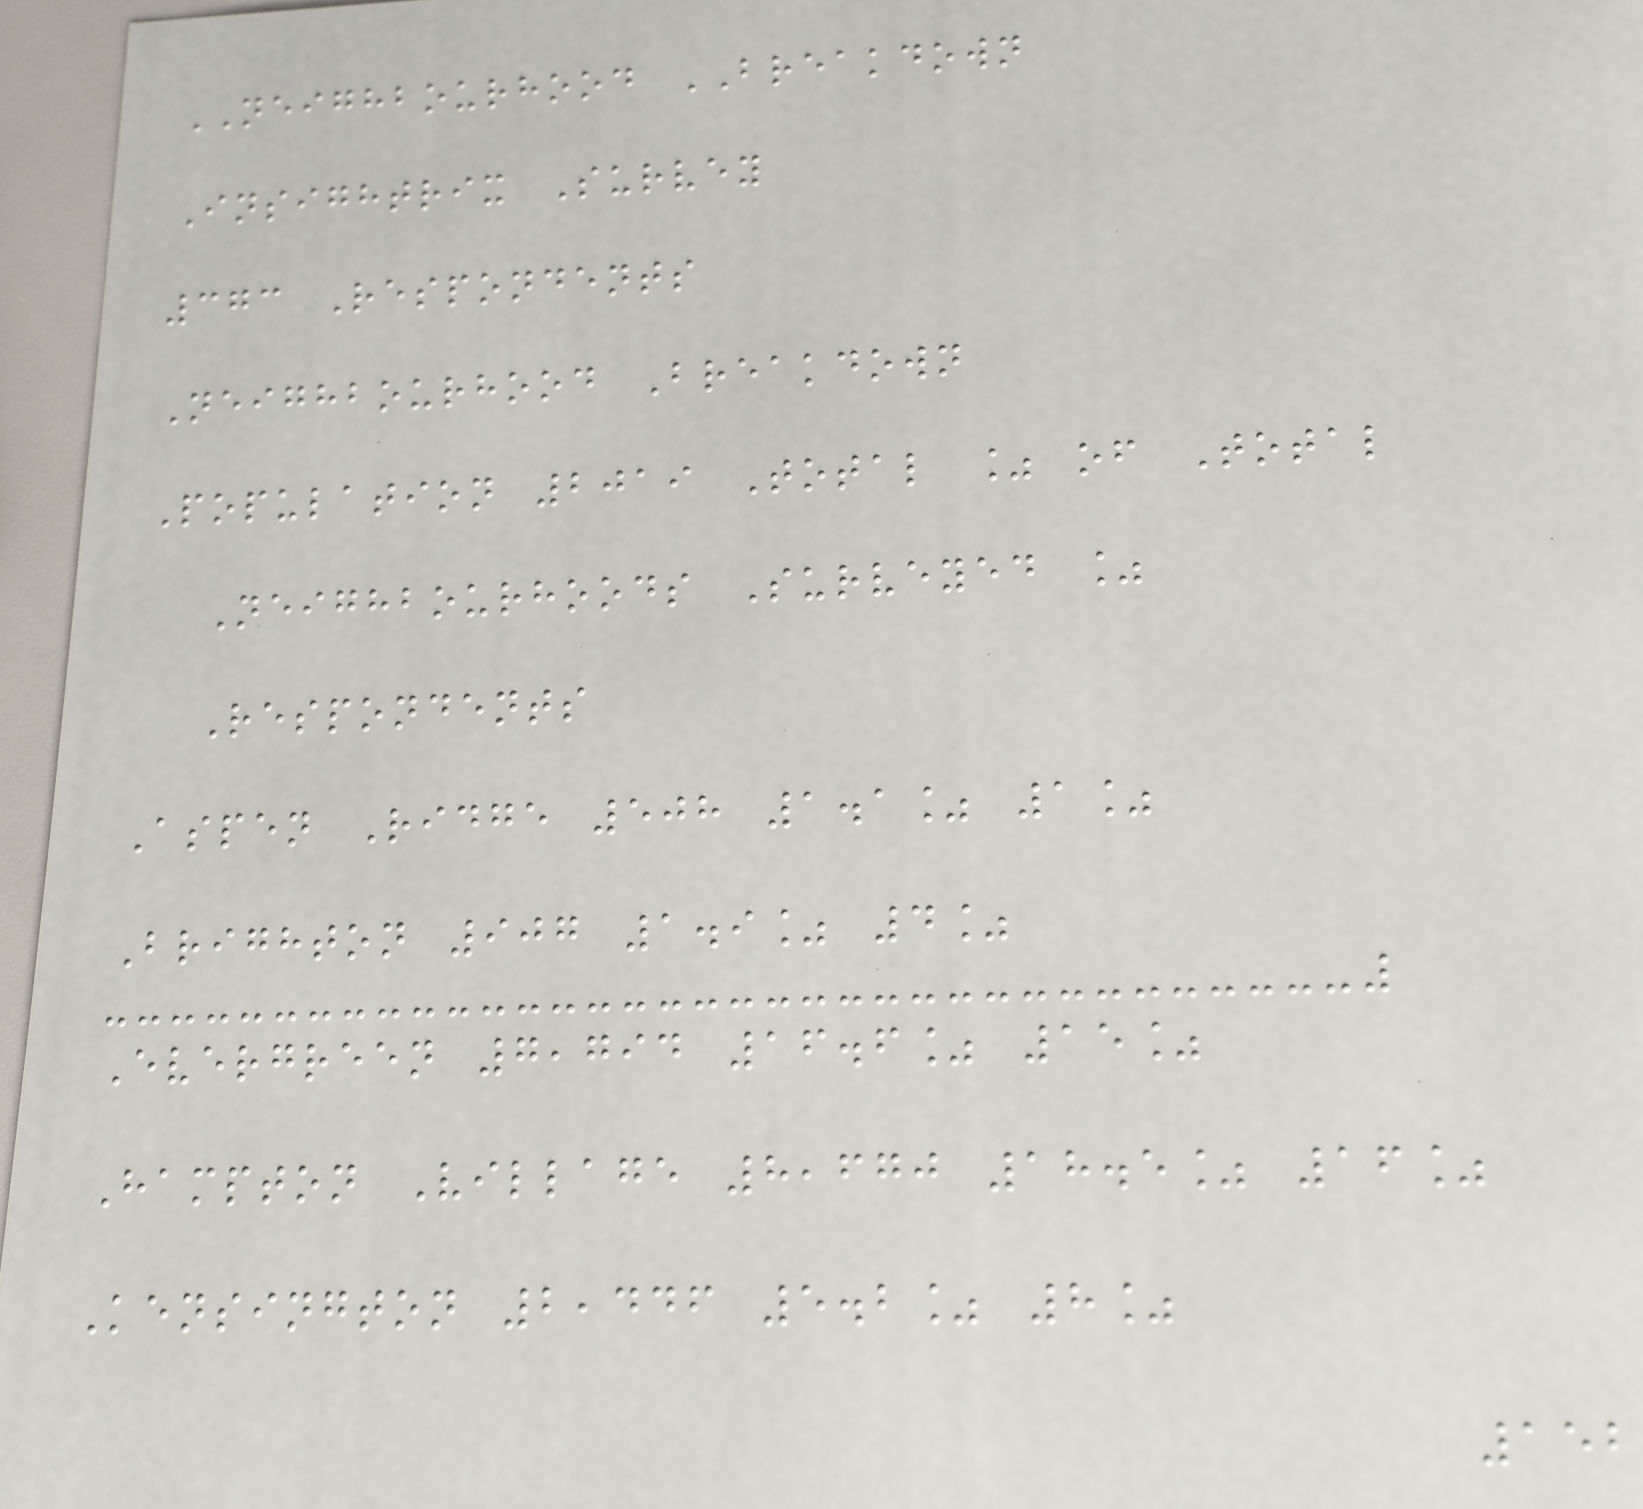NEIGHBOURHOOD BREAKDOWN
Insightrix Survey
373 Respondents
Neighbourhood Breakdown
Population 2019 Total % of Total
Neighbourhoods Surveyed %
Respondents
Aspen Ridge 508 1.1% 1%
Brighton 907 1.9% 4%
Evergreen 7,794 16.6% 15%
Hampton Village 8,670 18.5% 16%
Kensington 2,446 5.2% 8%
152
